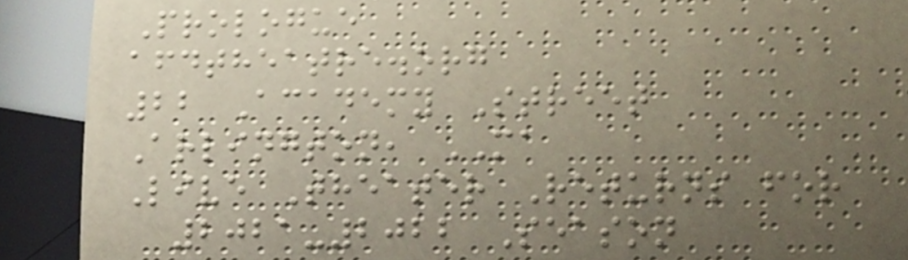Prologue
afdtheatre.org
22 Academy Street
Arlington, MA
Live Theater Returns for
2021-2022 Season
